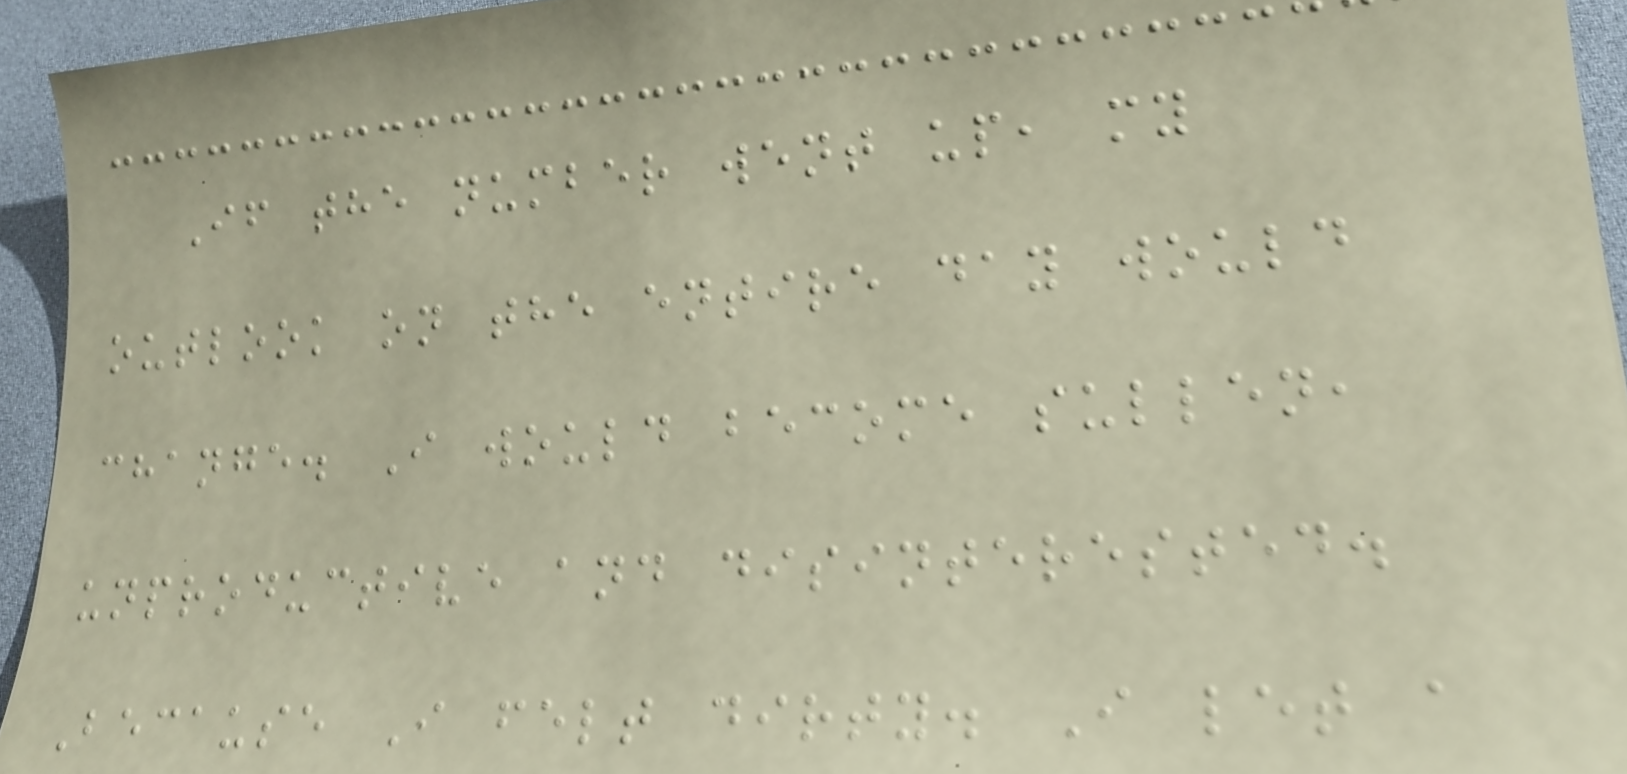If the number went up, my
outlook on the entire day would
change. I would become sullen,
unproductive and disinterested.
Because I felt dirty. I let a
